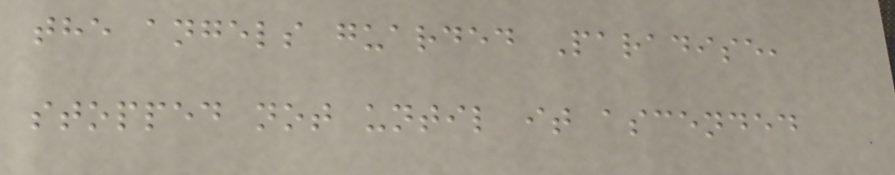the angels guarded Paradise,
stopped not until it ascended
